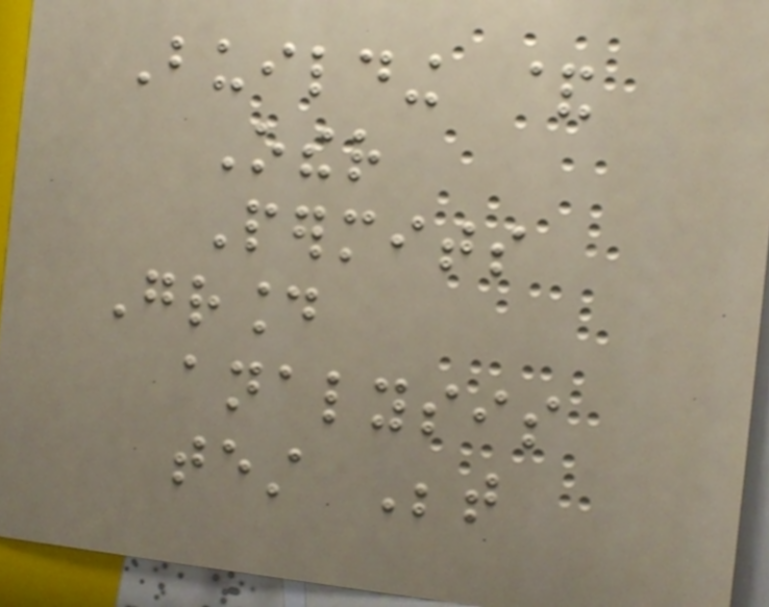Building &
Other
Permits
Ground
analysis
test Between
